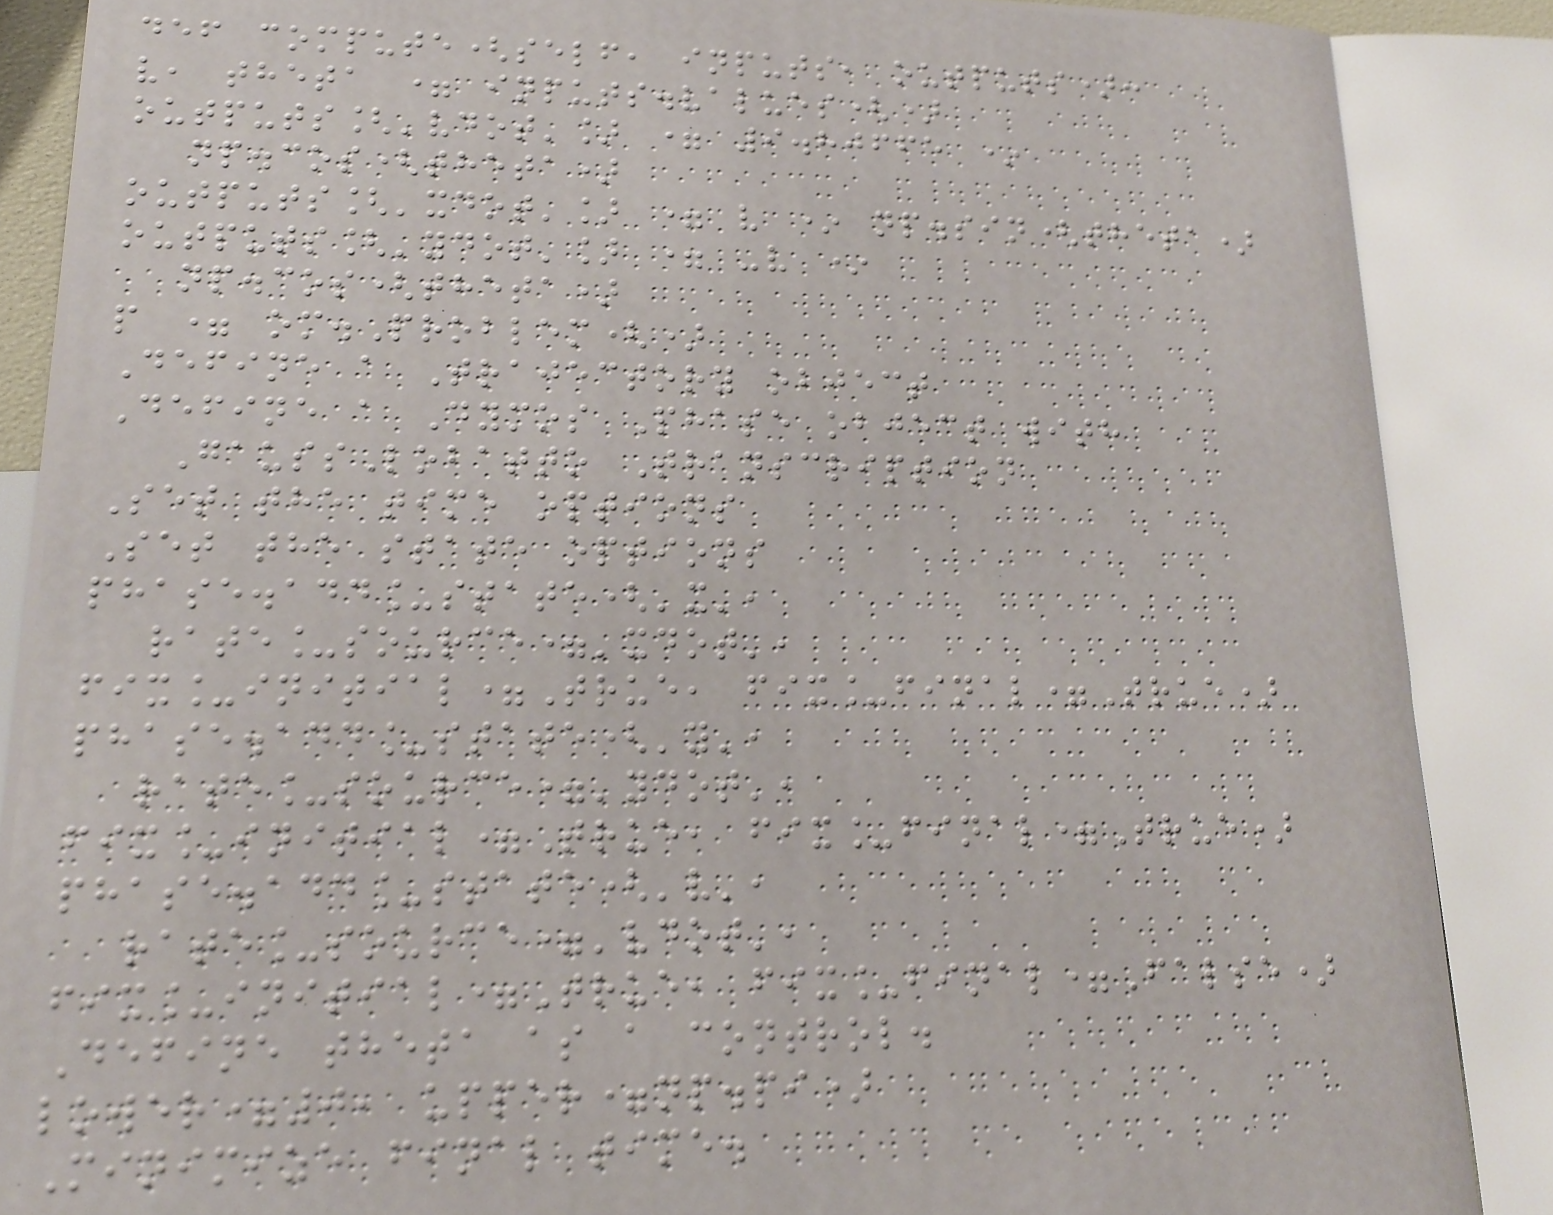def compute(self, inputs, outputs):
v, theta = inputs.values()
outputs['vdot'] = 9.80665 *
np.cos(theta)
outputs['xdot'] = v * np.sin(theta)
outputs['ydot'] = -v *
np.cos(theta)
p = om.Problem()
Define a Trajectory object
Define a Dymos Phase object with
GaussLobatto Transcription
Set the time options
Set the state options
phase.add_state('x',
rate_source='xdot',
fix_initial=True, fix_final=True)
phase.add_state('y',
rate_source='ydot',
fix_initial=True, fix_final=True)
phase.add_state('v',
rate_source='vdot',
fix_initial=True, fix_final=False)
Define theta as a control.
lower=0, upper=np.pi)
Minimize final time.
